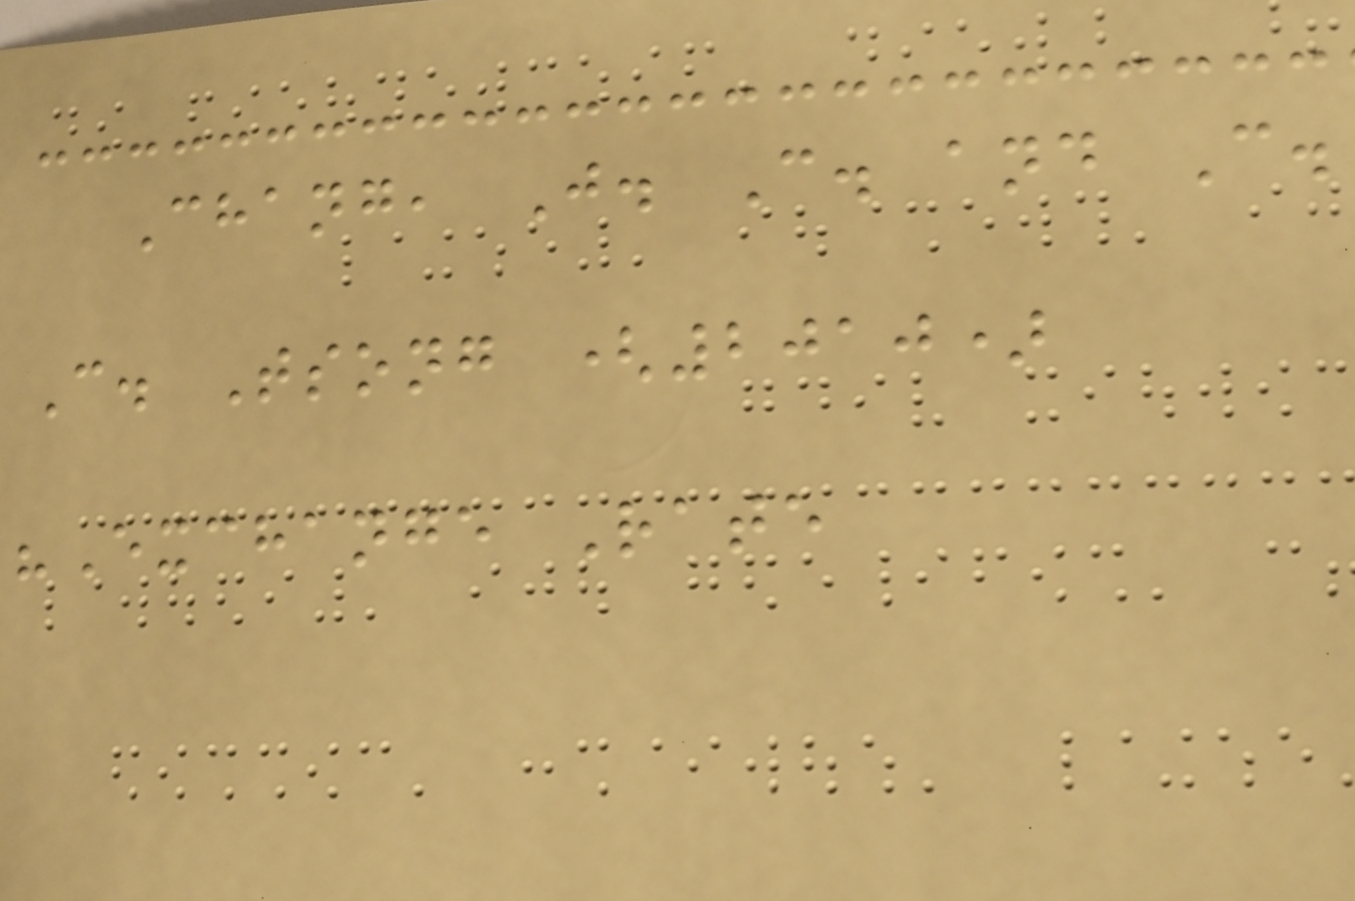Chang, J. C. and C.
C. Tsong (2010)
"Exchange Rate
